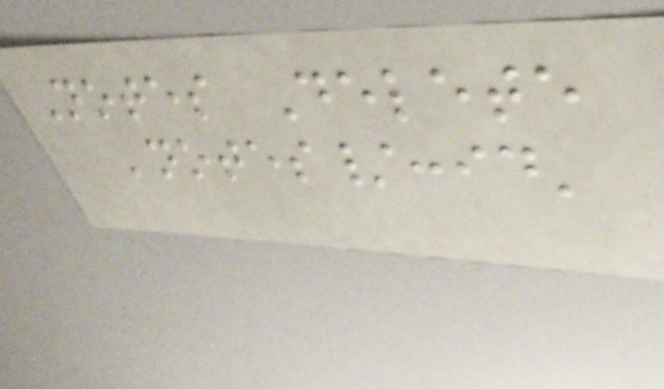Notes Delete
'notes/:id'
